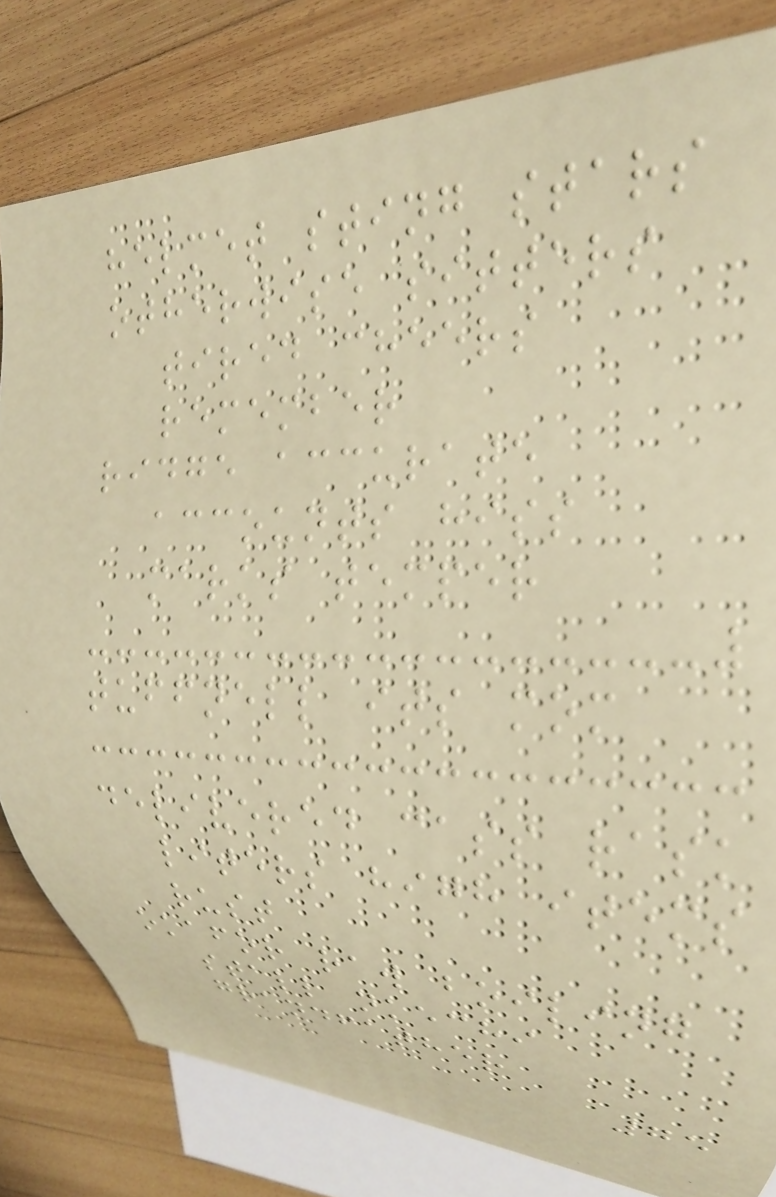helmet sting stars
otherwise sitters
tired cheers
remember
ridge accurate
accounts hiss
marks temper
tuffnell its mom
delivered cass rask
liters high items
rust
okafor raw boiling
stall nkechi
grandfather
75
